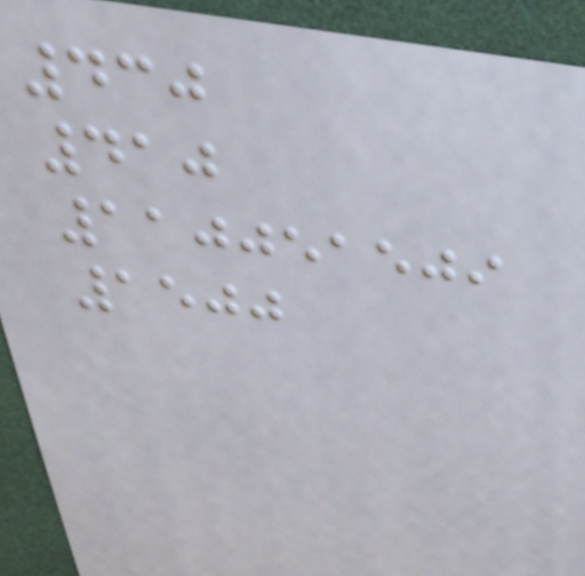430
410
110051509
1500
